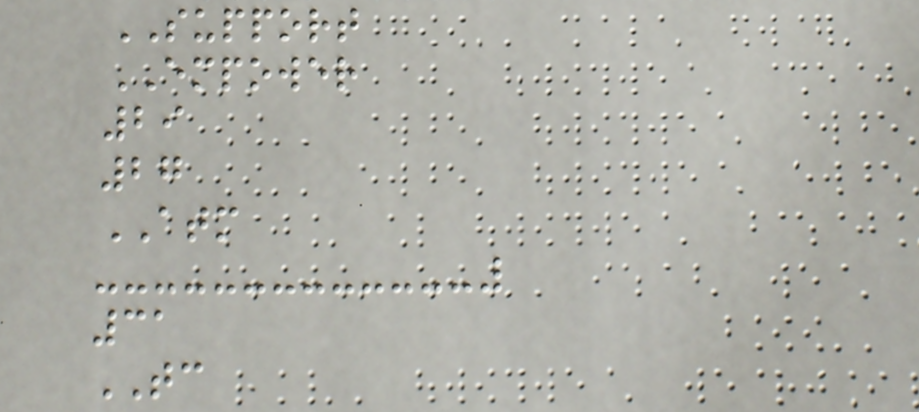SUPPORT
EMPOWER
29
27
ATM
31
TC
